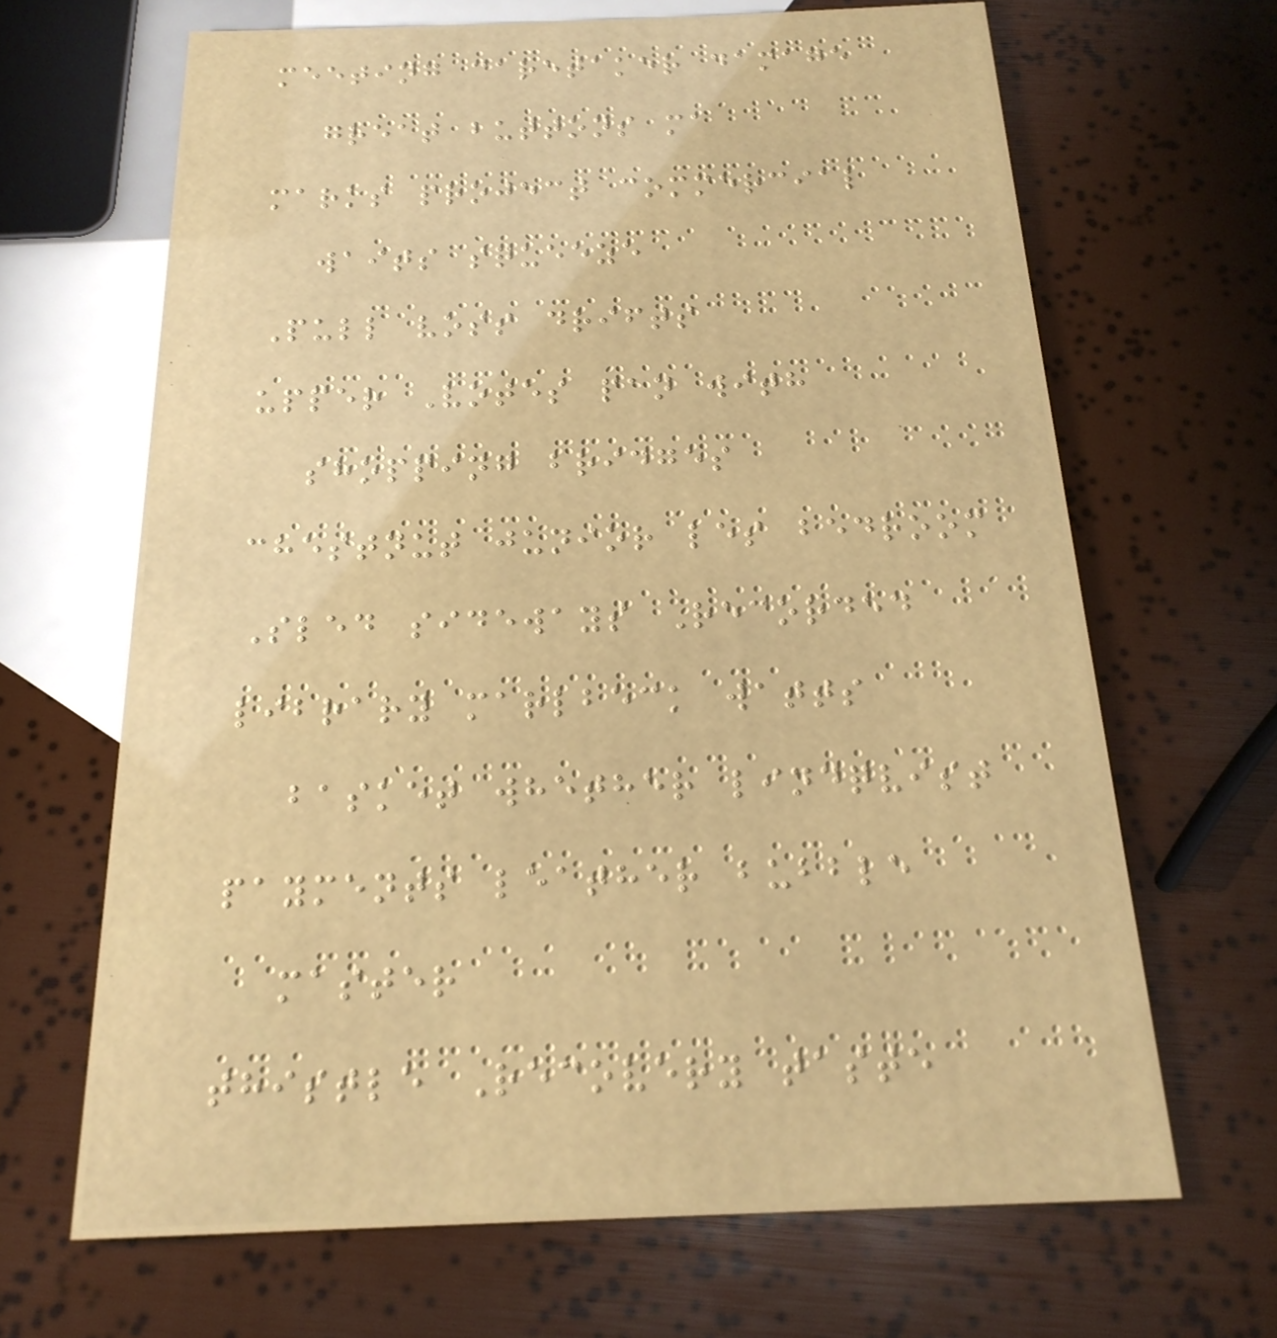meeting caretaker damage
great buttons ma
marks project commercial
waits squeeze
Pull voss drifts
upper Votes pan with
shopping bridges
chestnut junior les bedroom
Sled sideways Recorded
library marlbeck watts
basket whether lindqvist
payments leather bubble
master
thistle Recovery taste
